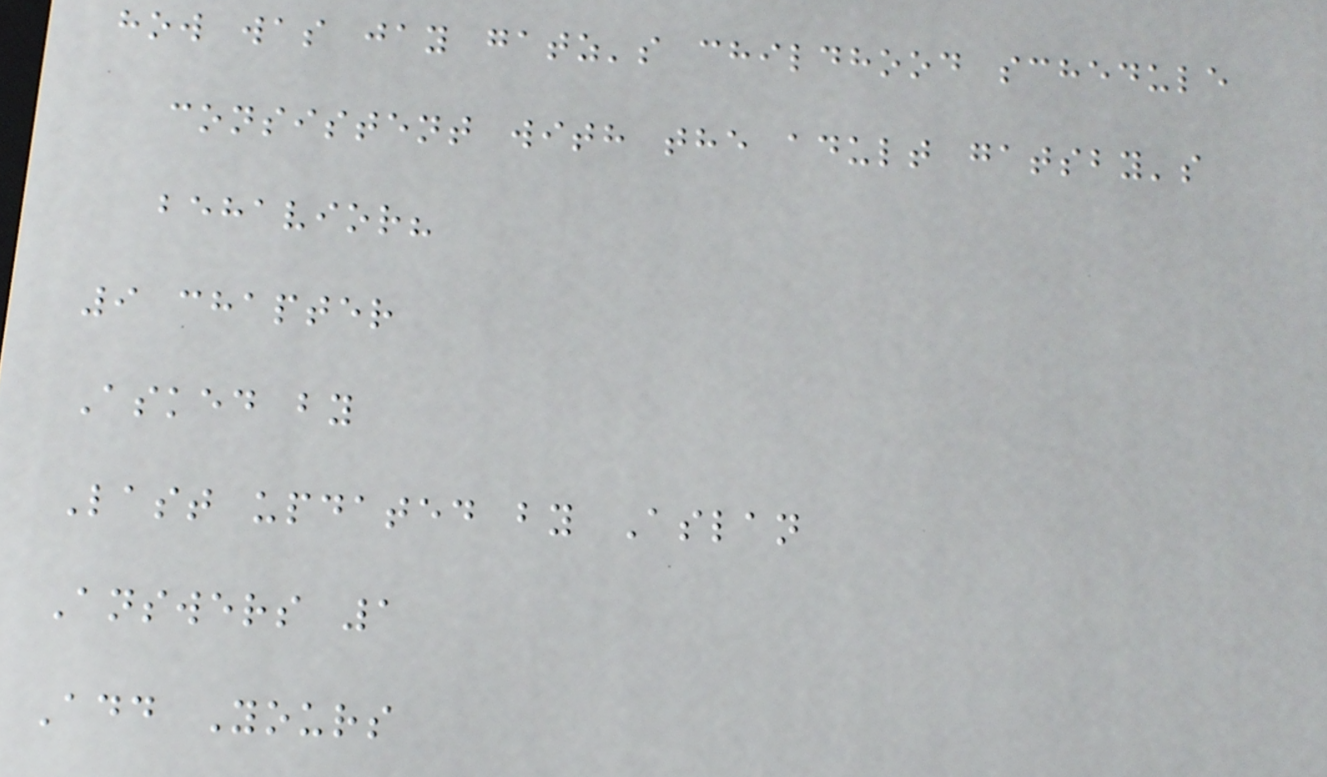how was jay gatz's childhood schedule
consistent with the adult gatsby's
behavior?
9 chapter
Asked by
Last updated by Aslan
Answers 1
Add Yours
